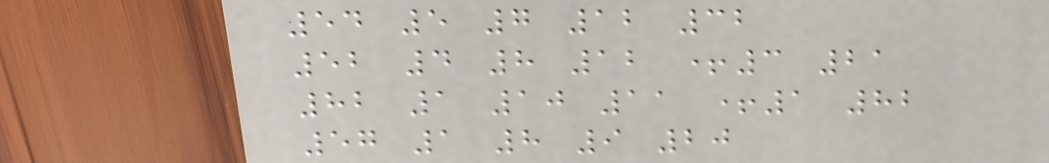54 5 7 12 32
52 4 8 12 +3 21
82 1 10 11 +1 82
57 1 8 9 20
